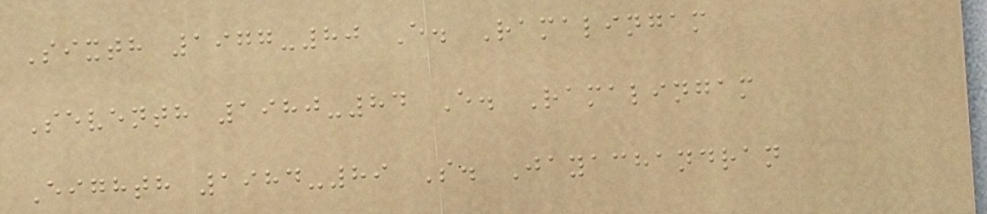Sixth 1977-80 E. Ramalingam
Seventh 1980-84 E. Ramalingam
Eighth 1984-89 S. Jayachandran
